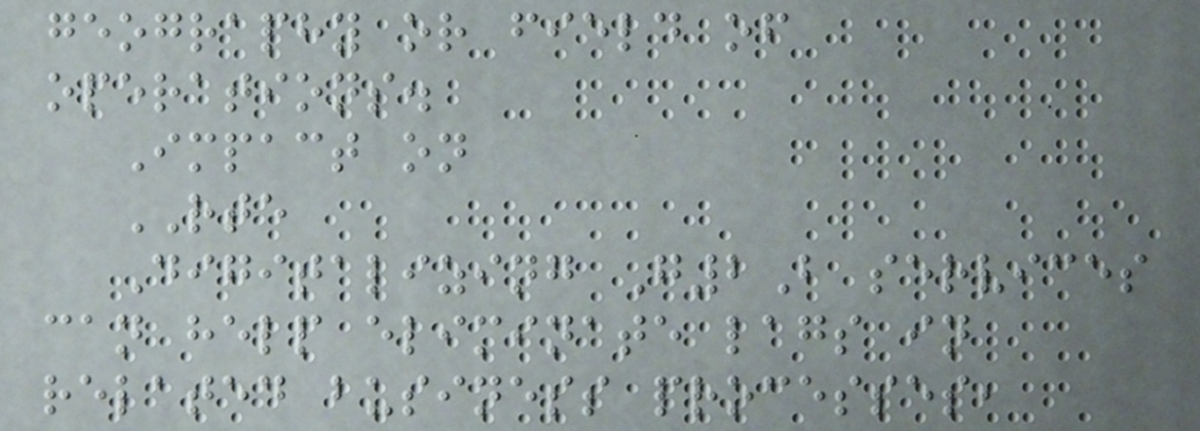geography or field of
operations.
Impact on
RTE
Digitalizing G2B services
can help eliminate lags in
related business processes,
